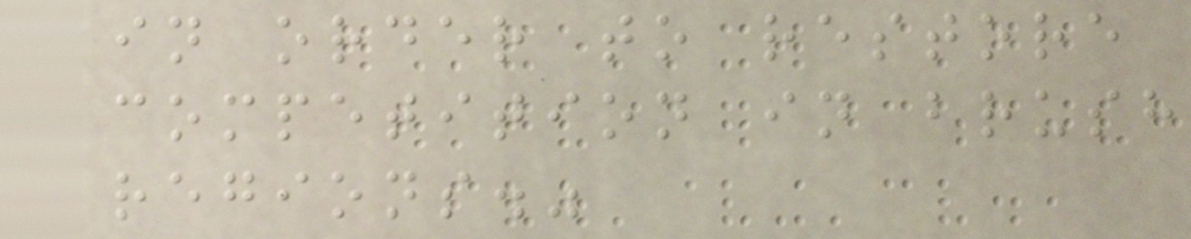in order to restore
competition in brush
regions."
